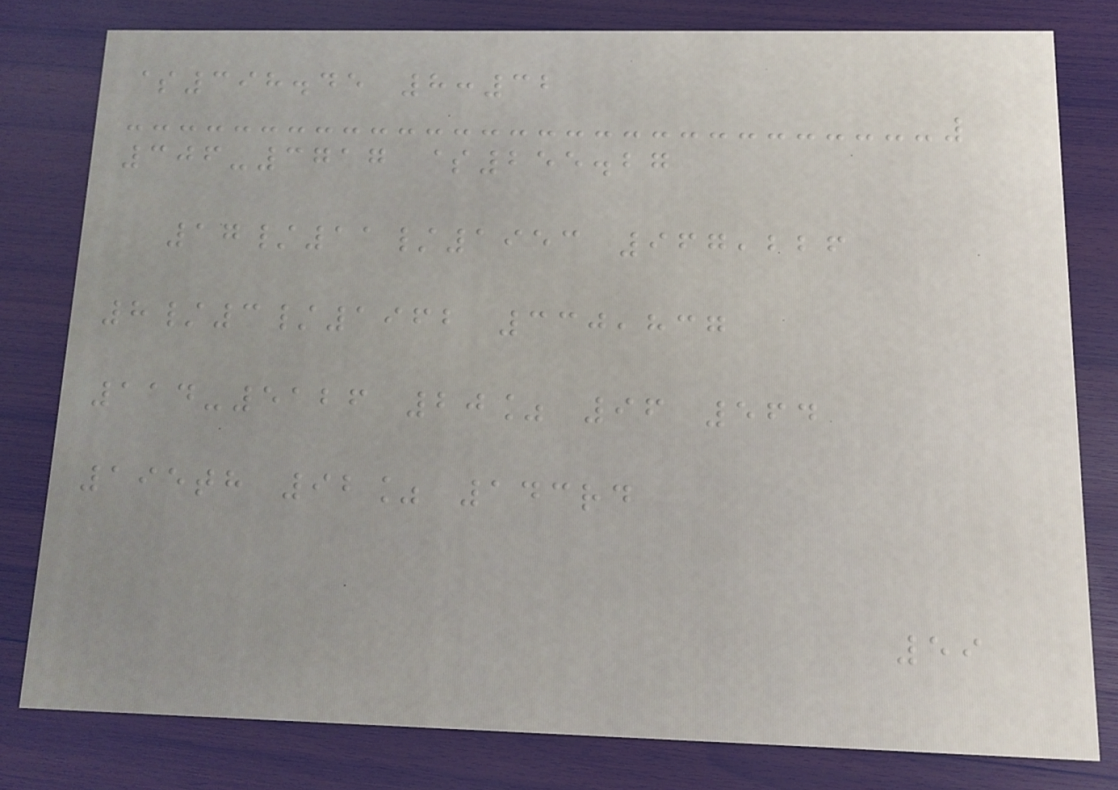$398.45 8:32
306-3717 $255.27
17/11/1953 967,226
8/3/1962 330,837
114-5126 20% 96 564
195th 92% 143rd
59
